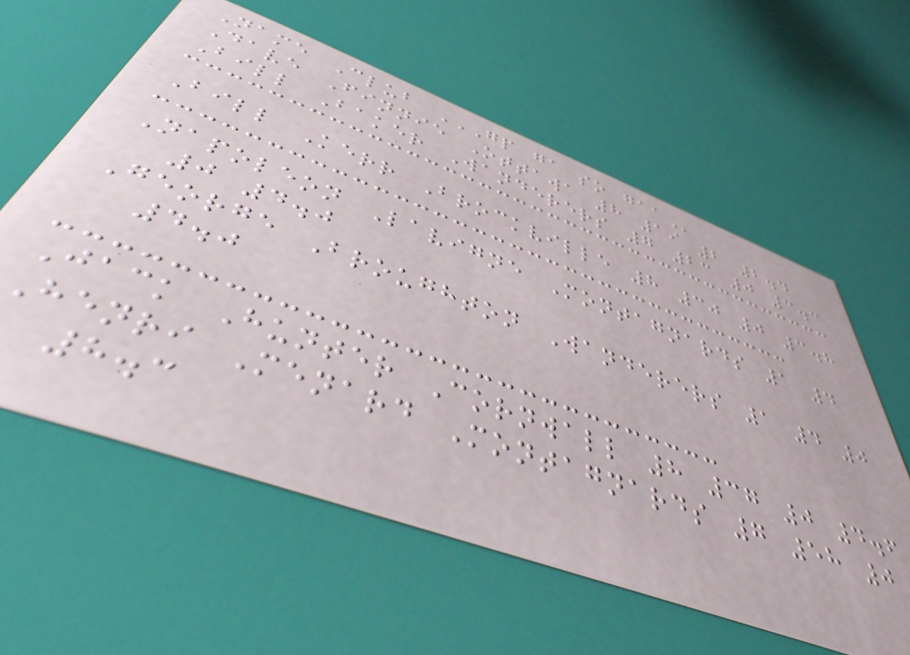Name Club GP GA SO GAA
Dave Finnie Ottawa 8 19 2 2.4
Bill Baker Wanderers 7 23 0 3.3
Bill Kerr Brockville 8 30 0 3.8
Napoleon Lavigne Montagnards 1 4
0 4.0
George Broughton Wanderers 1 4 0
4.0
Jack Hunter Cornwall 8 37 0 4.6
Henri Menard Montagnards 7 58 0
8.3
